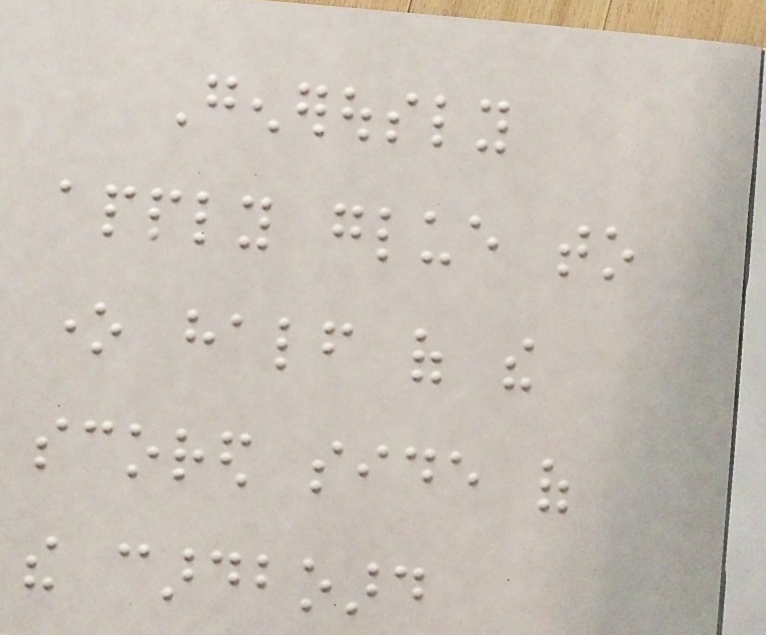Generously
apply glue to
one half of the
scored side of
the cardboard
